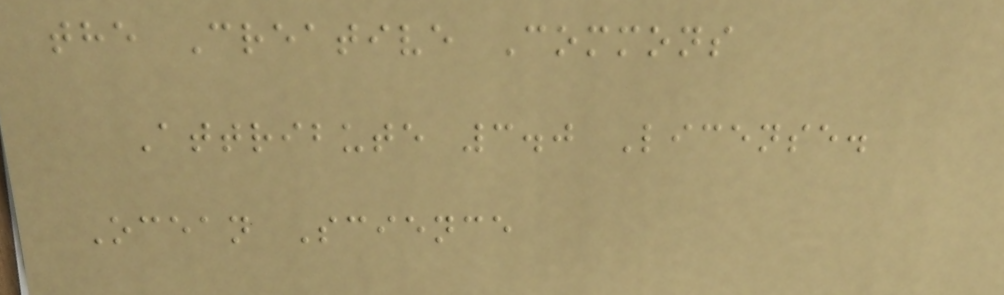the Creative Commons
Attribute 3.0 License.
Ocean Science
